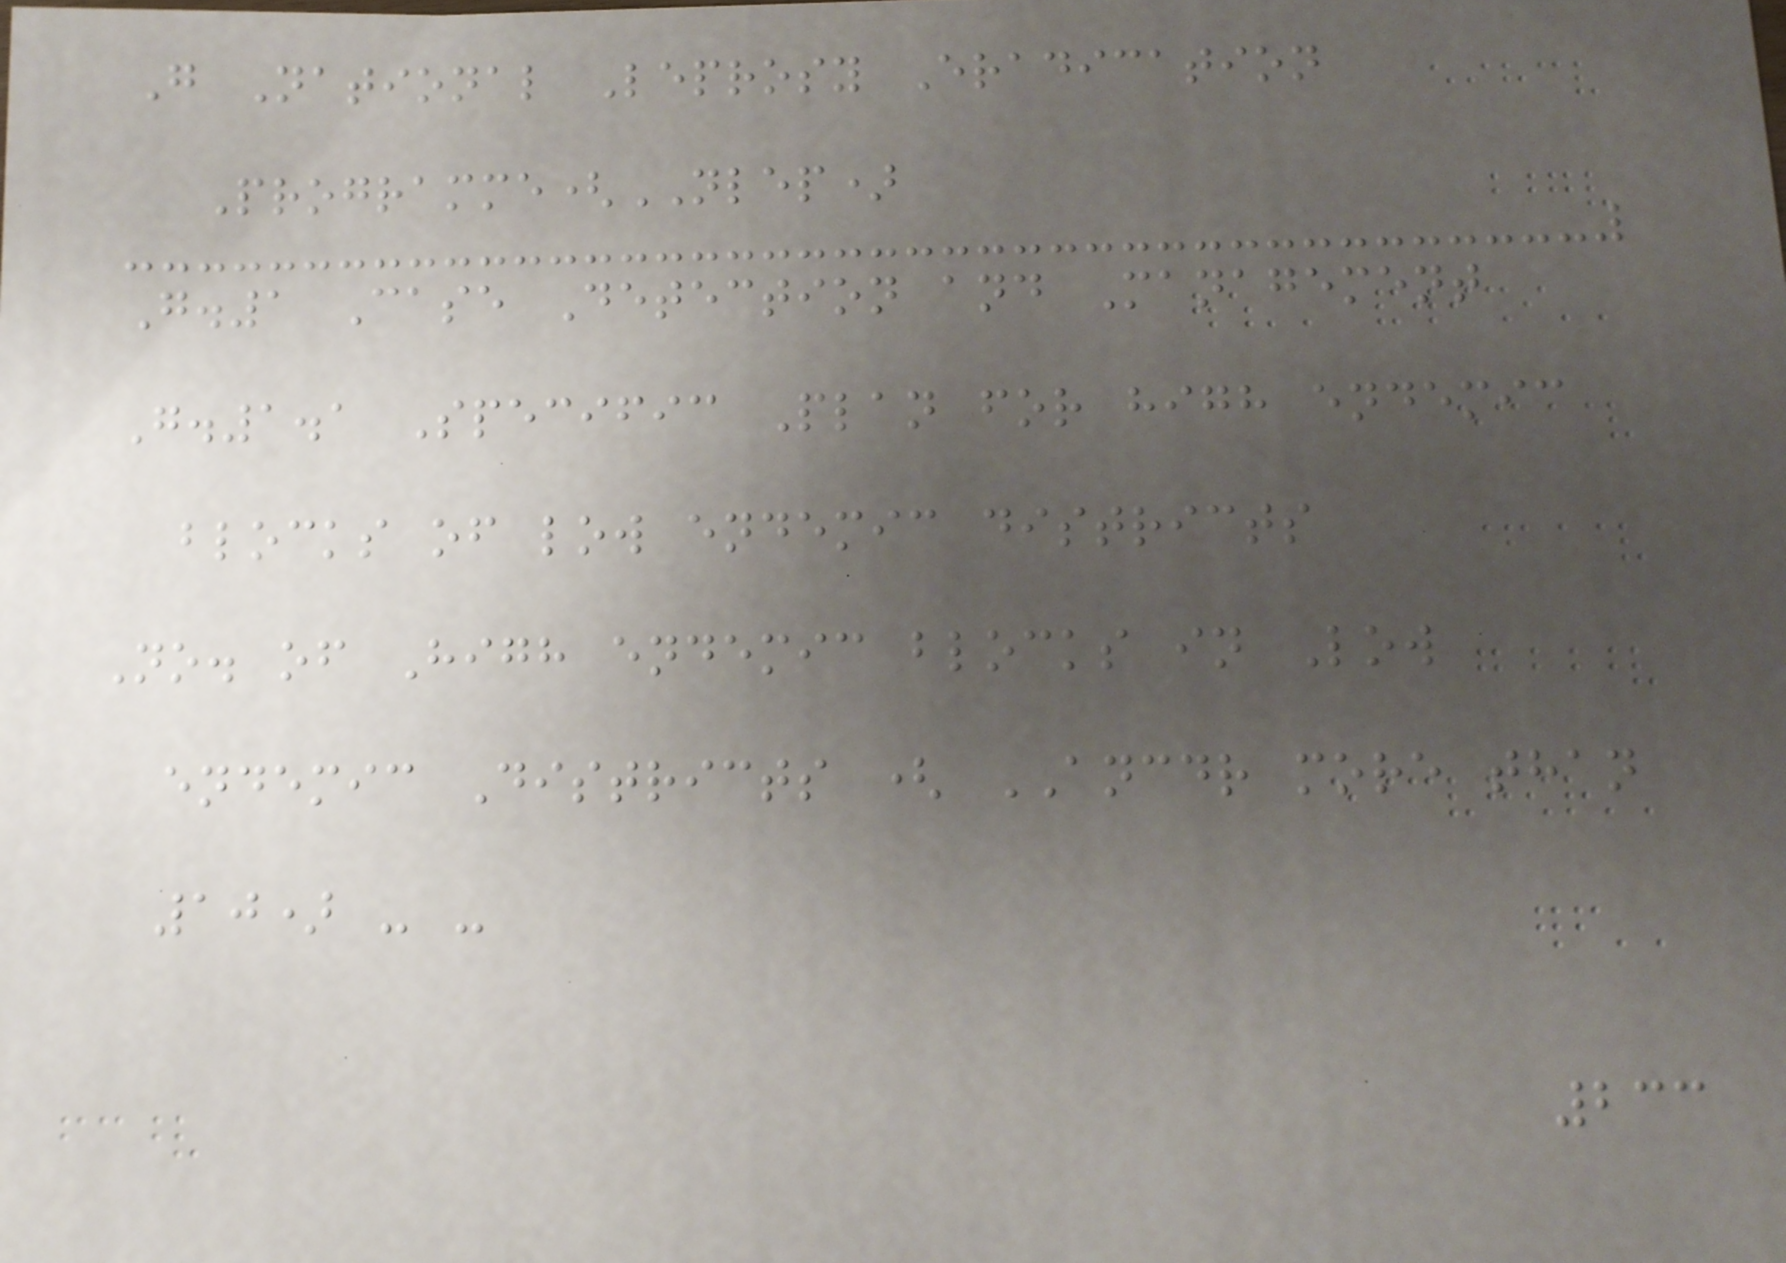G National Leprosy Eradication
Programme(NLEP)
G.1 Case Detection and Management
G.1.1 Specific Plan for high endemic
blocks of low endemic districts
No. of High endemic blocks in Low
endemic Districts ( ANCDR more than
10) - -
233
